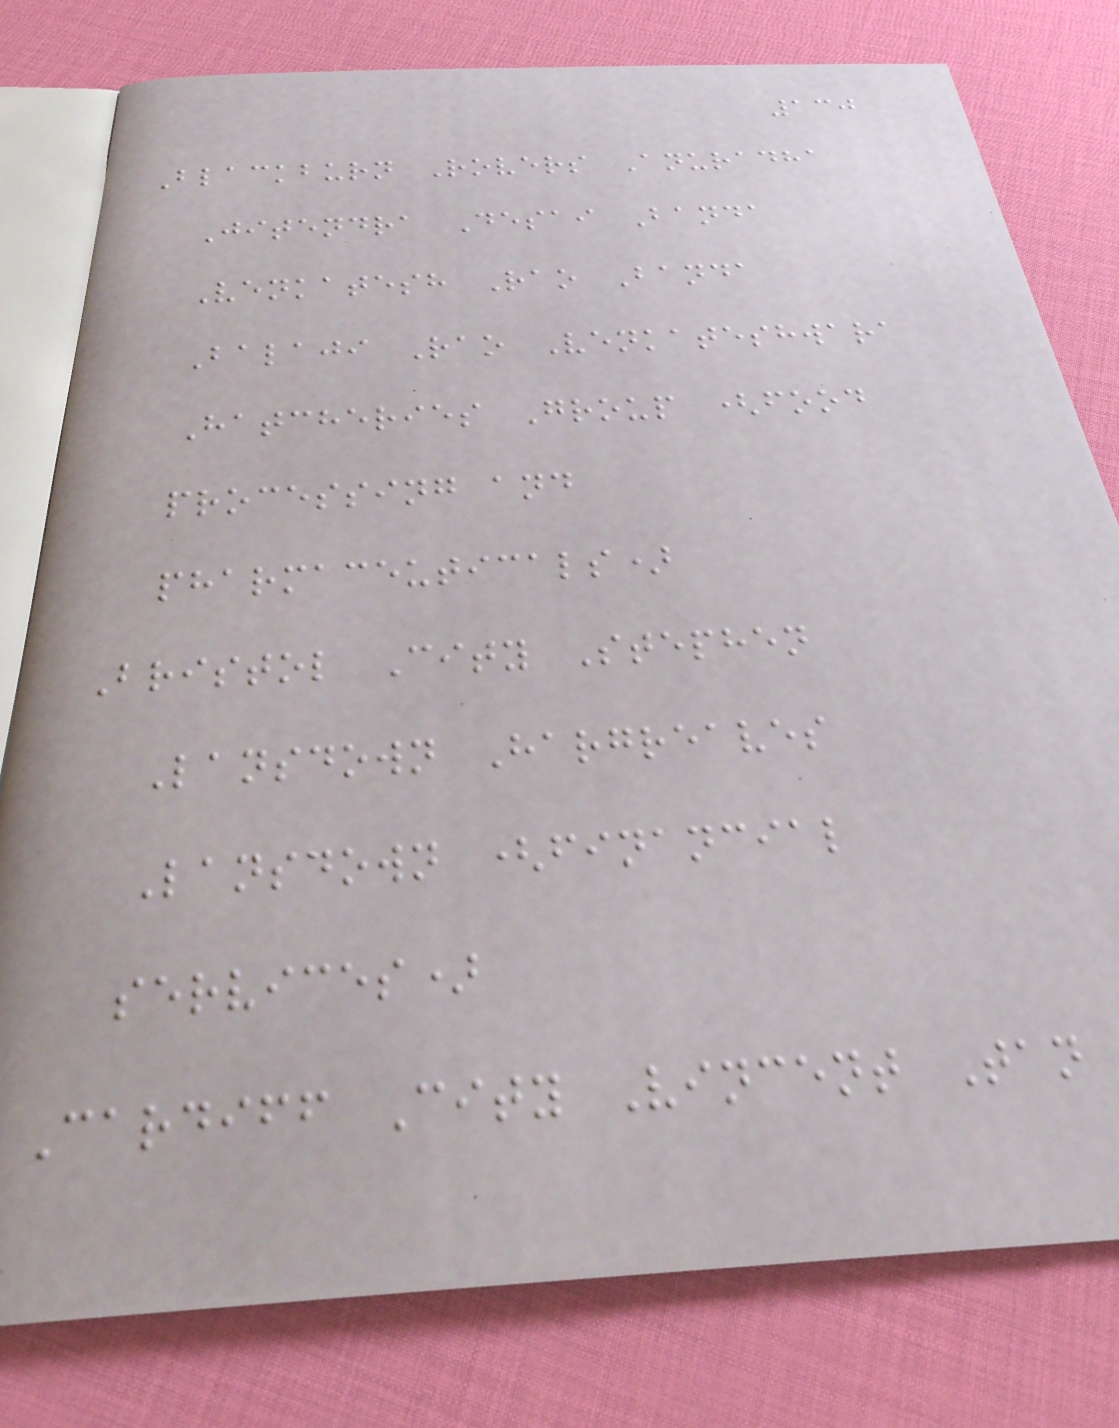130
Blackburn Rovers Anuradha
Jitendra Desai Banda
Venkatesh Rao Banda
Balaji Rao Venkateshwara
Hatcheries Group (food
processing and
pharmaceuticals)
Bristol City Stephen
Lansdown Hargreaves
Lansdown (financial
services)
Cardiff City Vincent Tan
